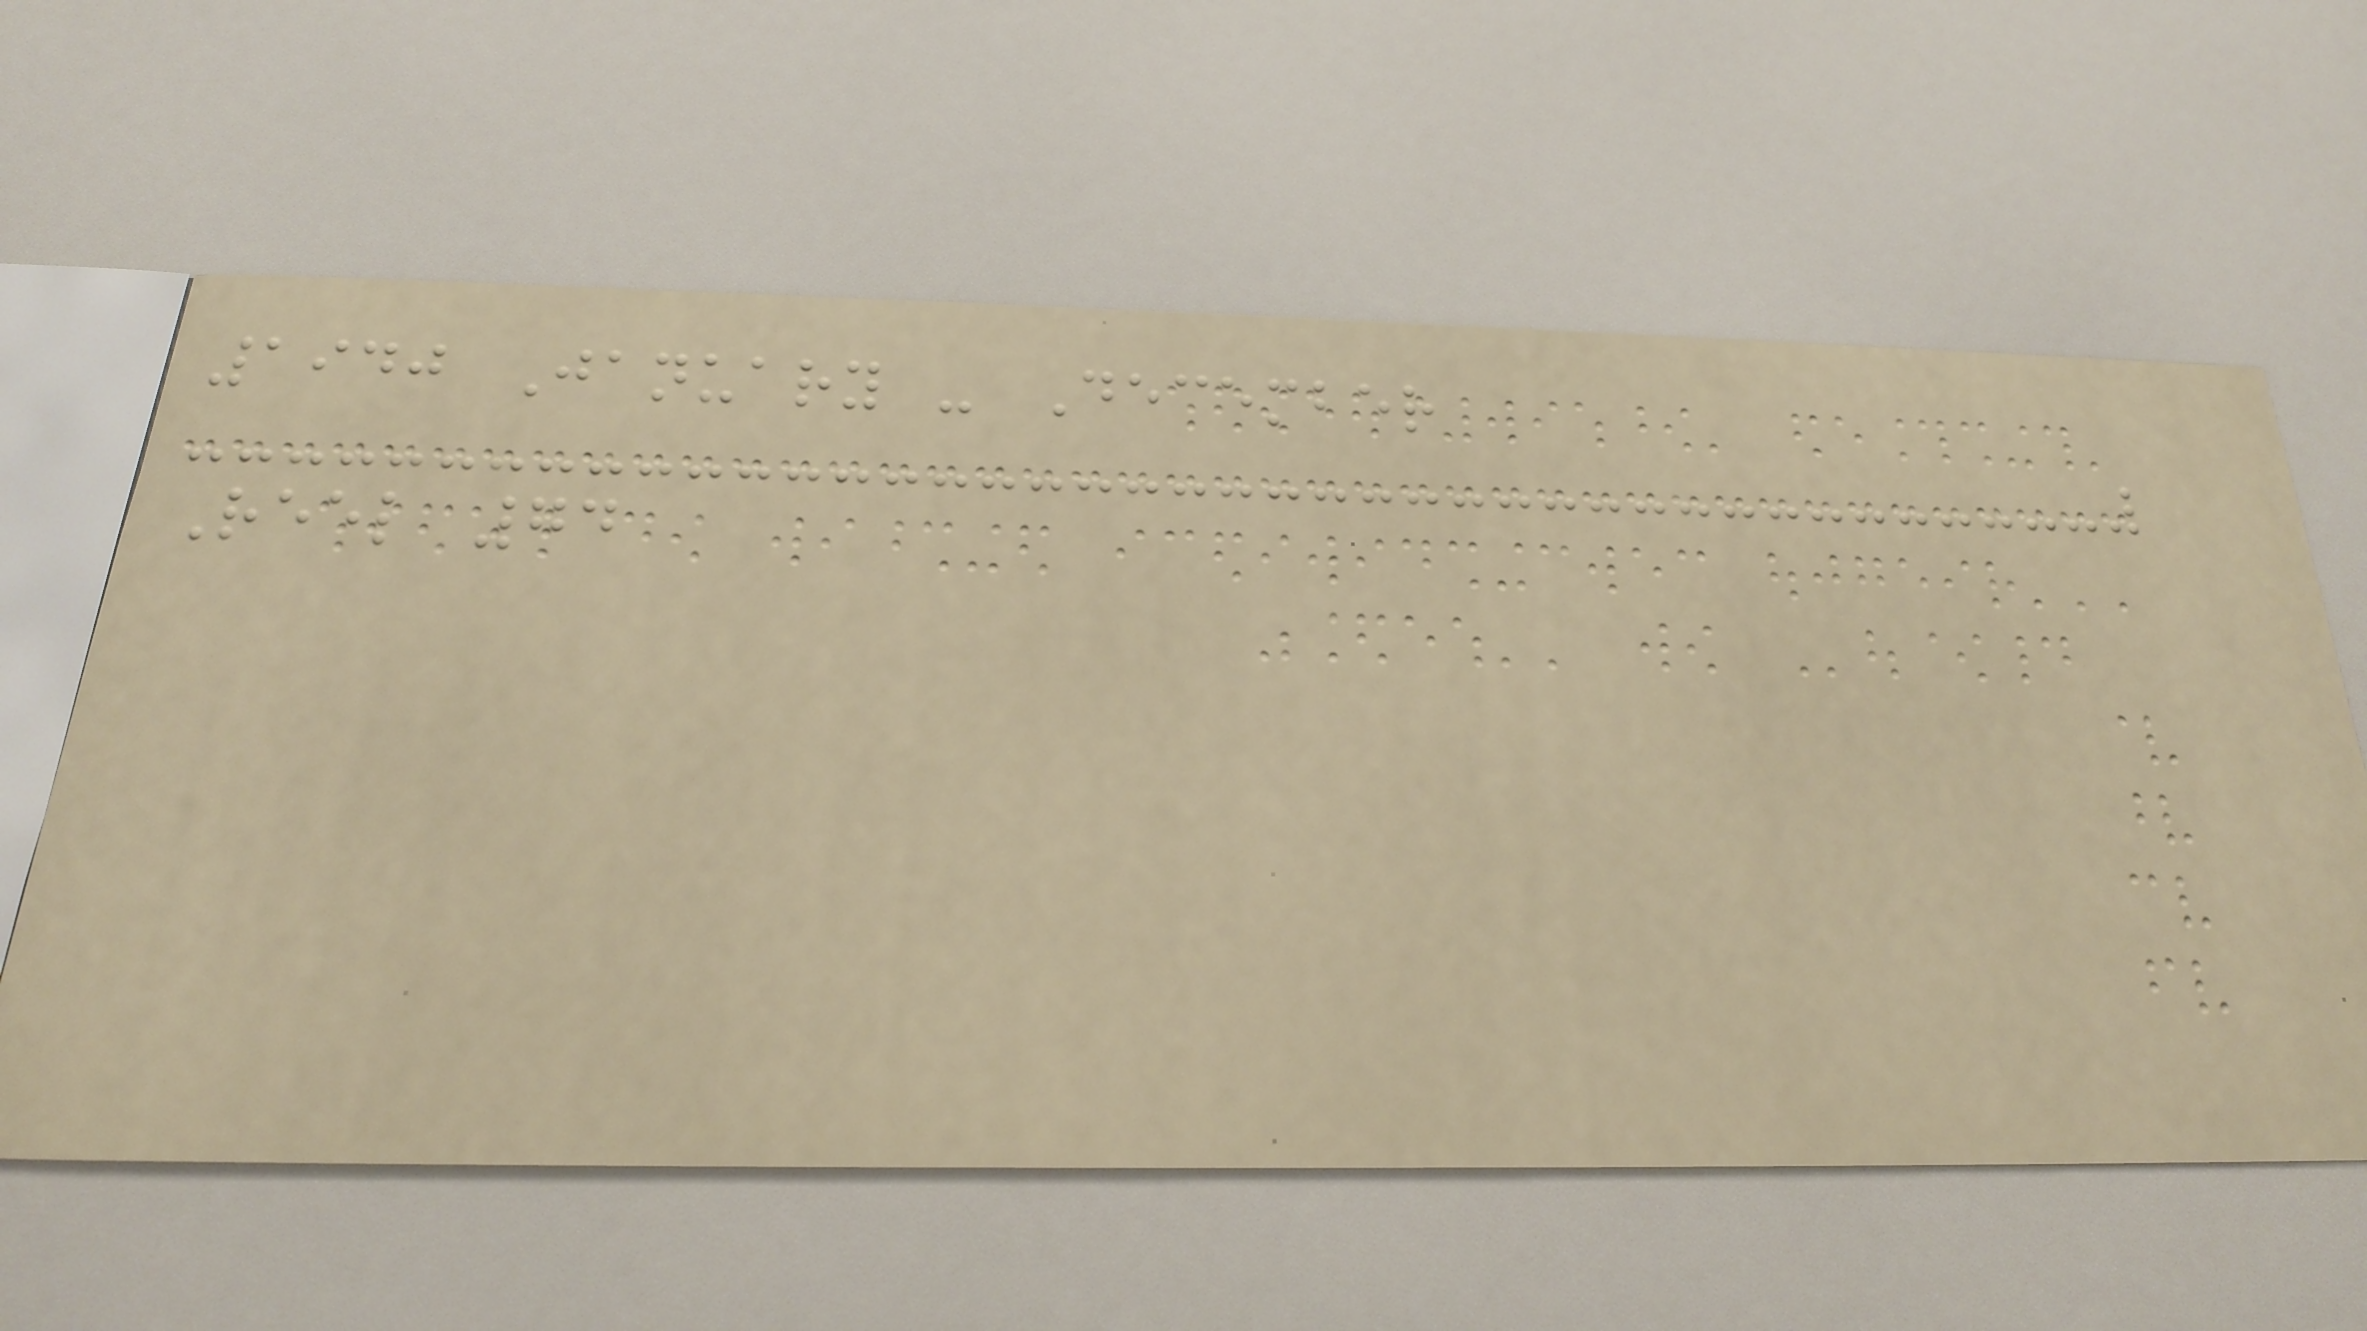1940 January - December
Reel 74
